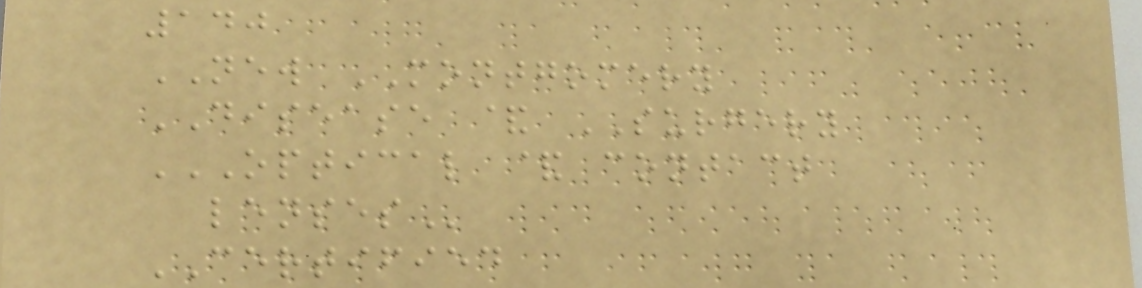140
NEW MONTGOMERY
DISEASE & SURGERY
OPTICAL & CONTACT
LENSES
CERTIFIED
